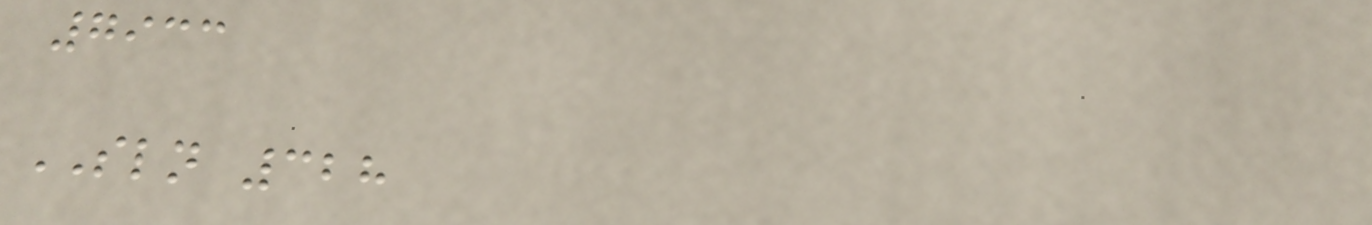7933
SLN 328
